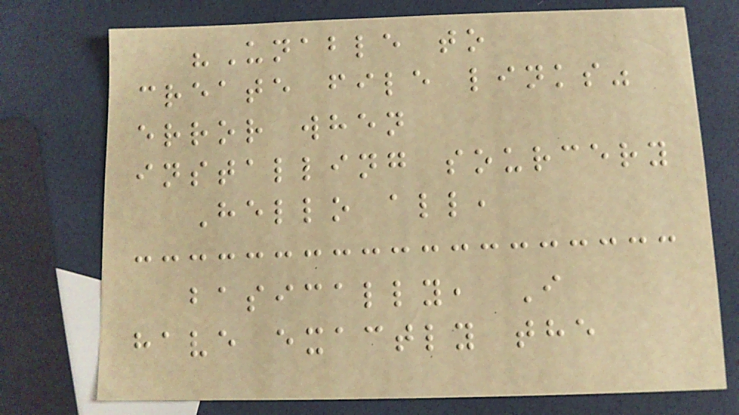"Unable to
create file links"
error when
installing sourcery
Hello all,
basically, I
have exactly the
